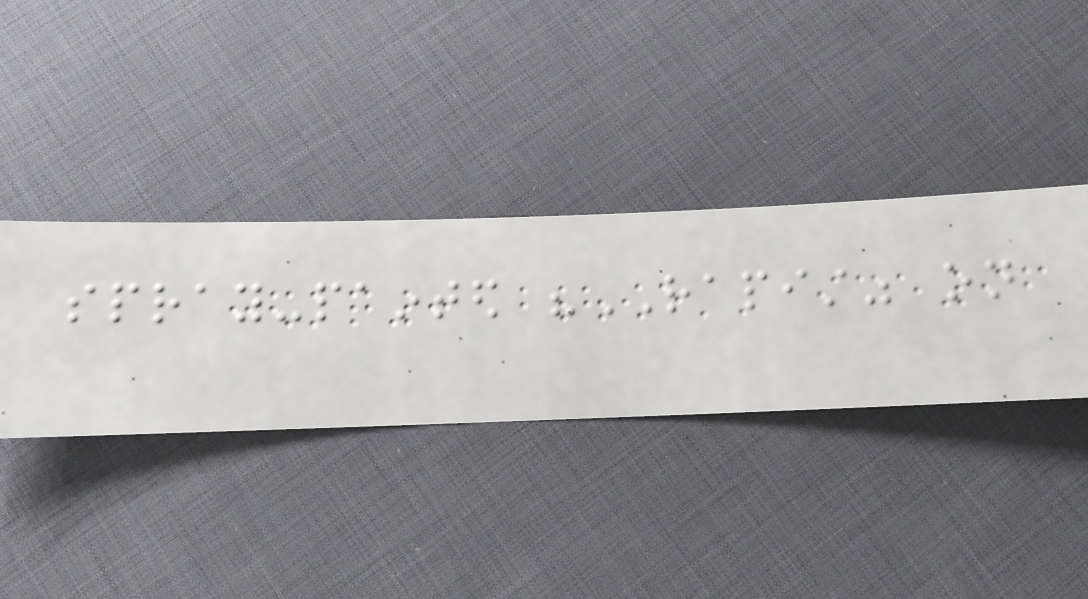spray-painted "RAPIST" on
